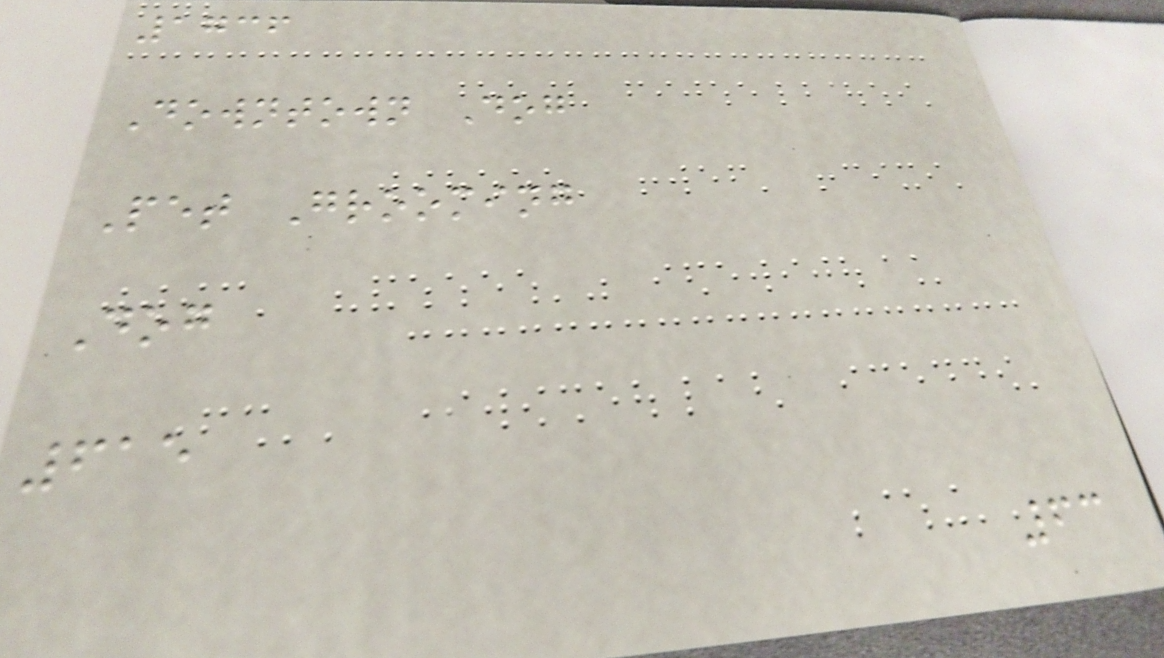1736
Downtown Dog
Pet Grooming
Dog
615
63
